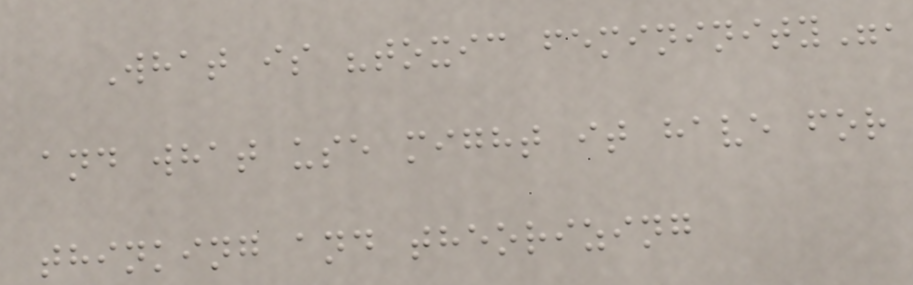What is "toxic femininity",
and what use might it have for
thinking and theorizing
